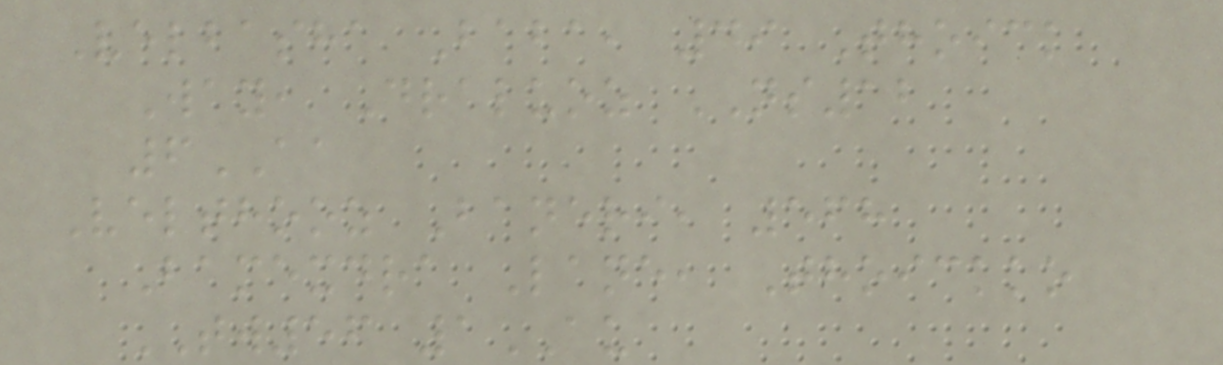Velbasha Baba, 49 Thoick
Way, Draluoz NS12
6AA
Velthooz Baneri, 568
Bamexdra Lane, Thoickko
TW56 1AU
